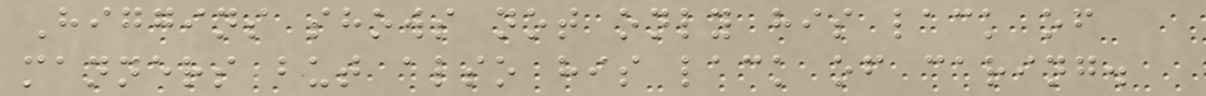Higgins shows not only his lack of
manners but also his lack of caring.
